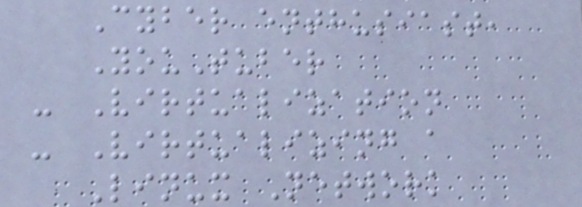Cyber enthusiast,
YouTuber
- Virtualization
- Virtualizing a
Linux Network
